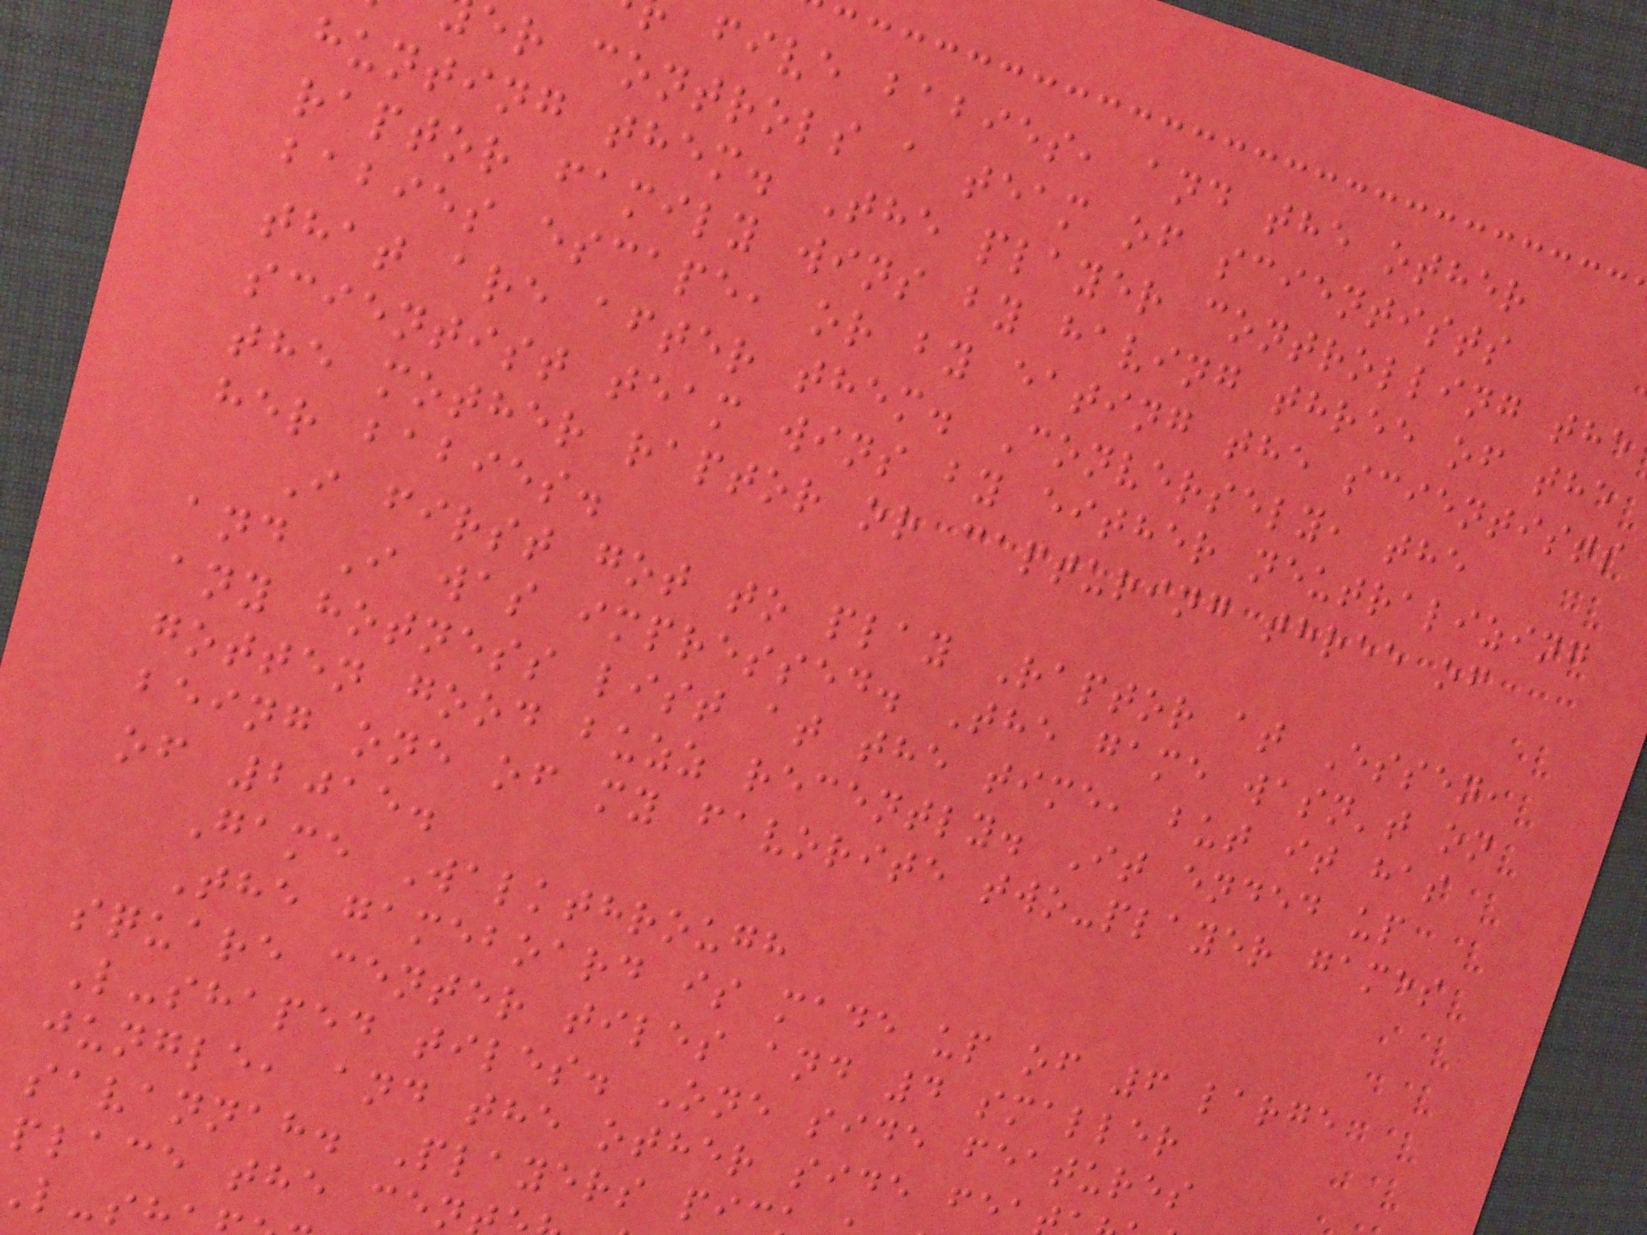five babies, and the other
er controls a team of scientists
hunting them. The player controlling the
raptor family wins by having three of the
babies escape, or by eating the scientists
that are after them. Conversely, the
scientist team wins by either neutralizing
the mother raptor or capturing three of
her babies.
I first got to play Raptor at Essen,
and I was impressed. The game wasn't on
any hotness list at the time, but it has
gotten good buzz recently. It ended up
being one of my favorite two-player games
of 2015.
Game Walkthrough
The gameboard is made up of 6 large
square center tiles and 4 smaller
L-shaped tiles. One side features
jungle, and the other side fea
savannah. Players pi
place the cen
